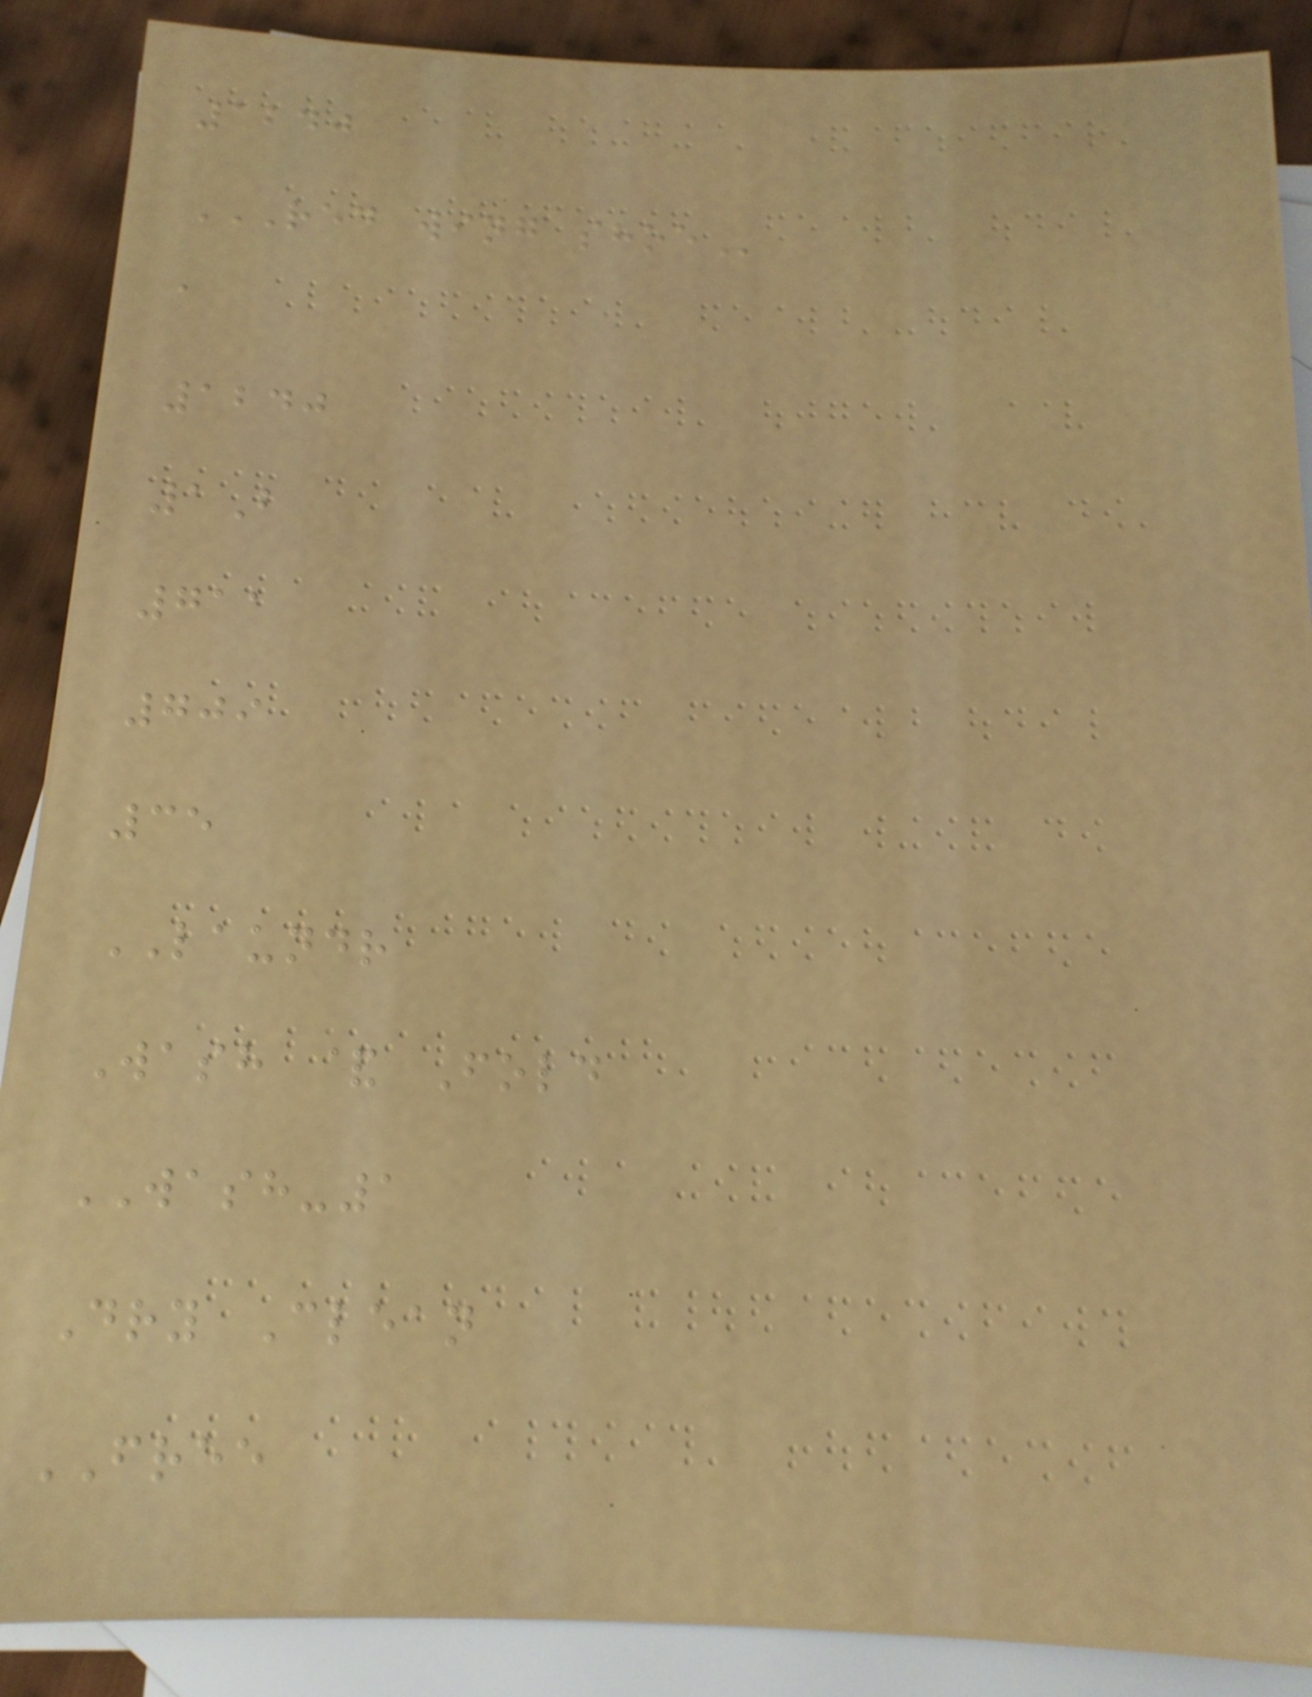1240
RED WING SHOE
a
1240
1B
711
709
35
LAUNDR
Wash & Fold
WASH-1
Dry Clean
FREE
